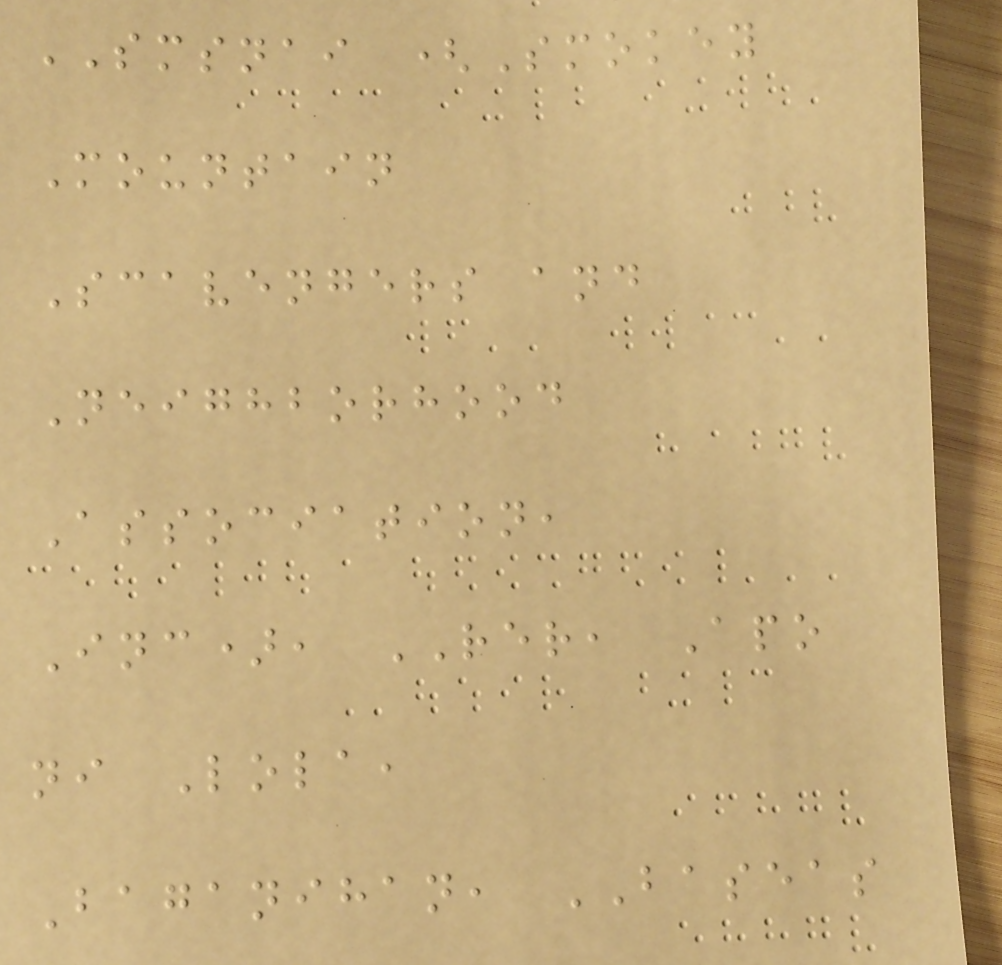SMSNAI (Smokey
Mountain
Scavengers and
Neighborhood
Association,
Inc), RER, Apo
ni Lola,
Baganihan, BASEAS
